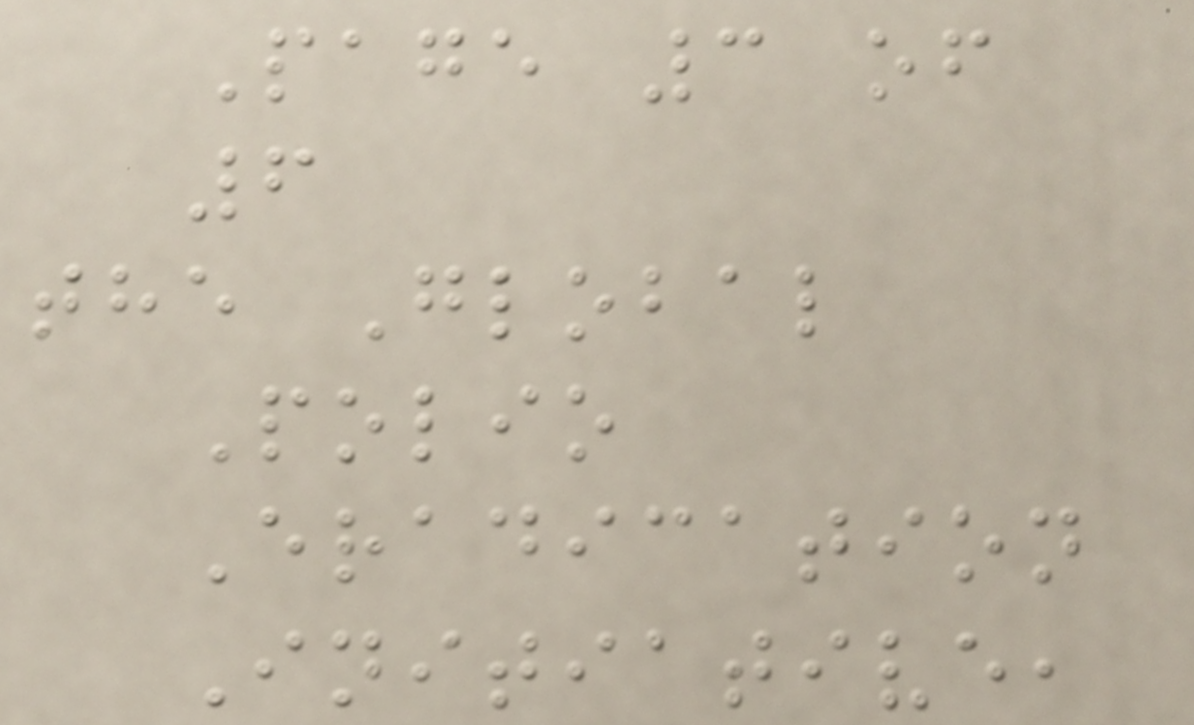Page 3 of
6
the Global
Polio
Eradication
Initiative,
